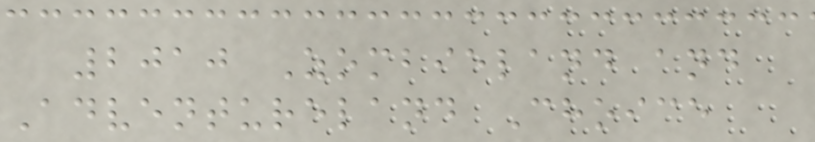2010 Zombieland and
Adventureland Choice
